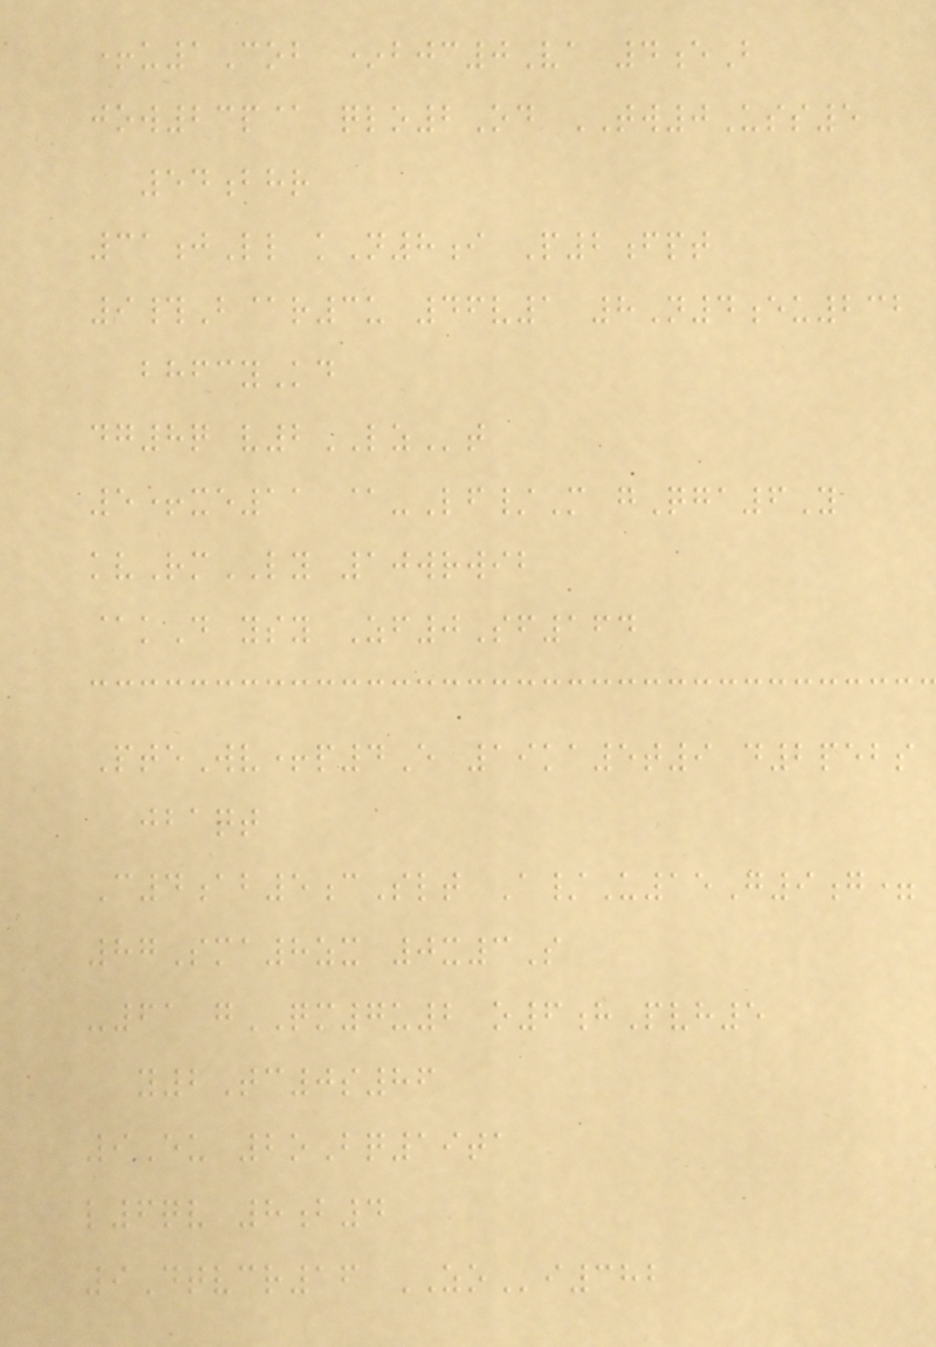+u1Cob *bjc0Va 4eB
jow23p@ qlo2Od TW0Uss5
54bhr
31jLl kN8i P2fpt
9#B@r3u 46v1 8N4eu232
bhfcyKd
dg8q v2LZt
5+xe11 @-Lf/M gQga6Y
kvRmLY 10wrwib
@kD ysy Zf0Sf164
PteWv+p4E 19ka5t9 d2pebs
jbaqt
C4ab5cSlt A/U15G9g=
87Sma8zx 0x3S
-61 gQM7u2 o6hPvh5
y2Tc0s86
9Eu 2oBq19ta
l6qv 8b4
9Dtvcr16 ZOi382
